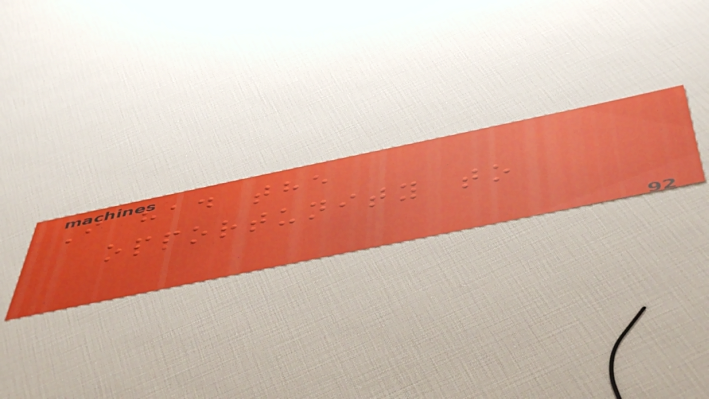I had the
opportunity to
